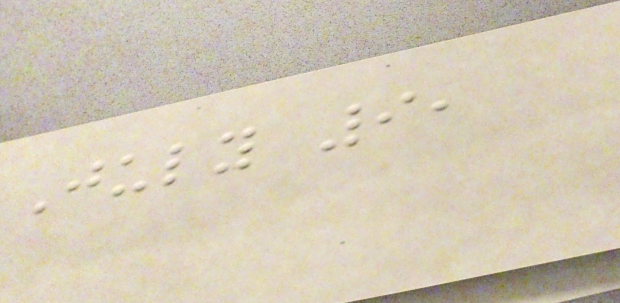July 9,
